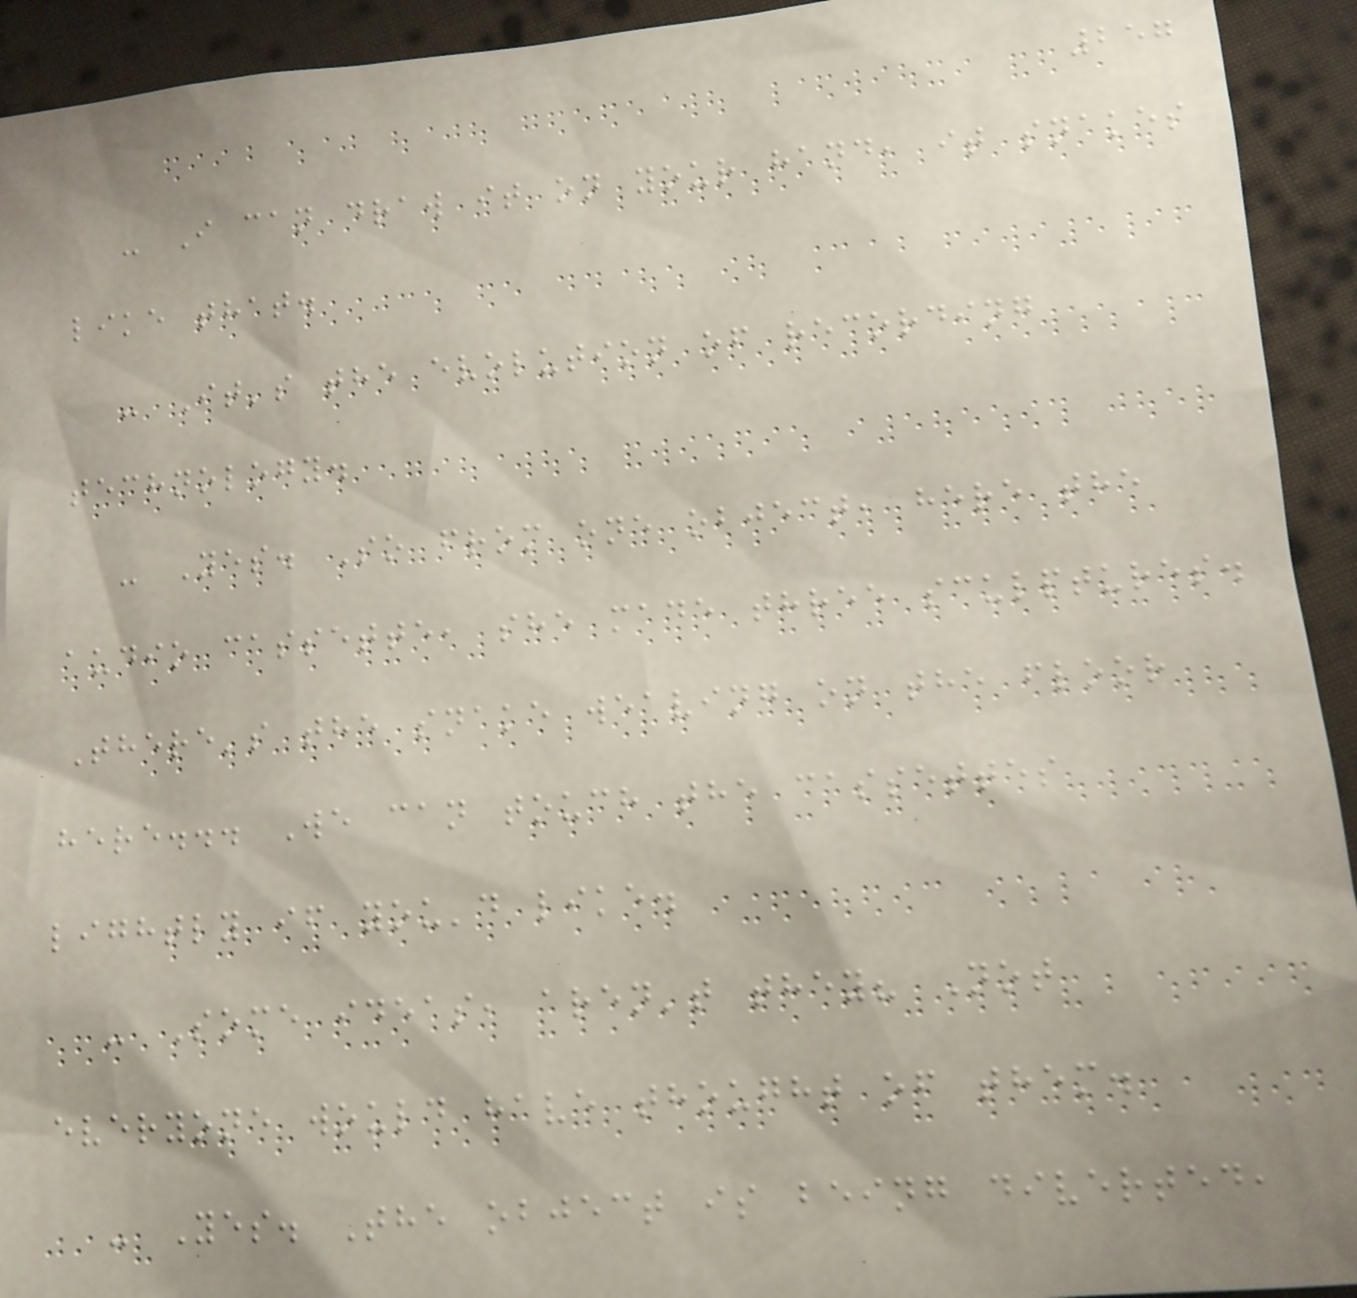257
- I can draw it on your hand, it snakes
like that.
- It's the evolution of recording
technology.
- Yes. So from one object, here the
audio cassette, she made three sculptures.
There's the snake weaving on the floor
here... We can touch the cassettes
lightly if you'd like.
- Some ideas, aren't they? Not
everyone would have thought of them.
- Yes. The object is being diverted,
